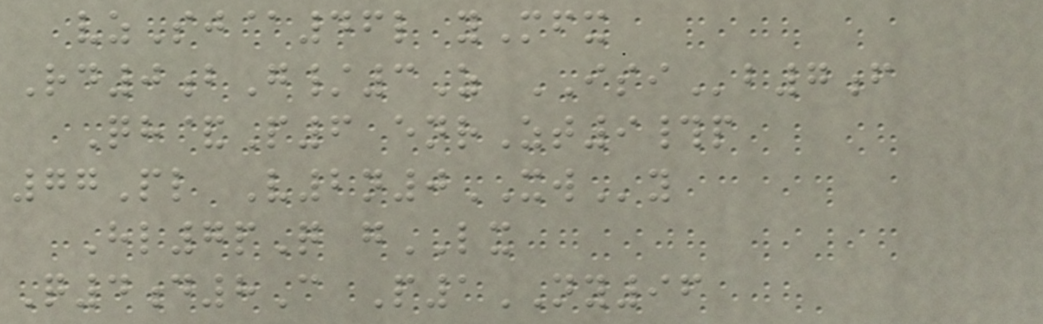vzSj@46l yMfx
Rd0bG/3Z ISIb7f
Qh&P6 enrZt9#p
77Pl V2n0XWy
Hl7pQ gLX
Q4d8C P1NY96
